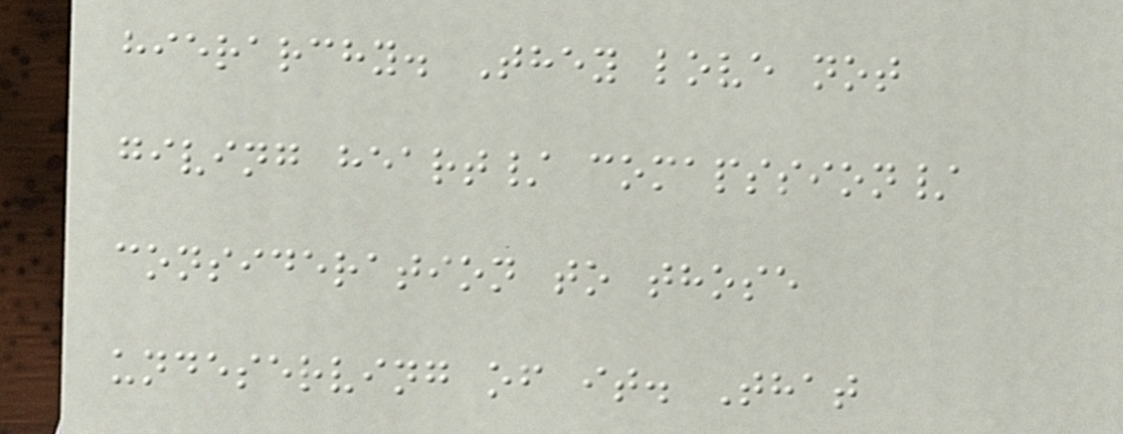hierarchy. They love not
giving heart/ comapssion/
consideration to those
undeserving of it. That
